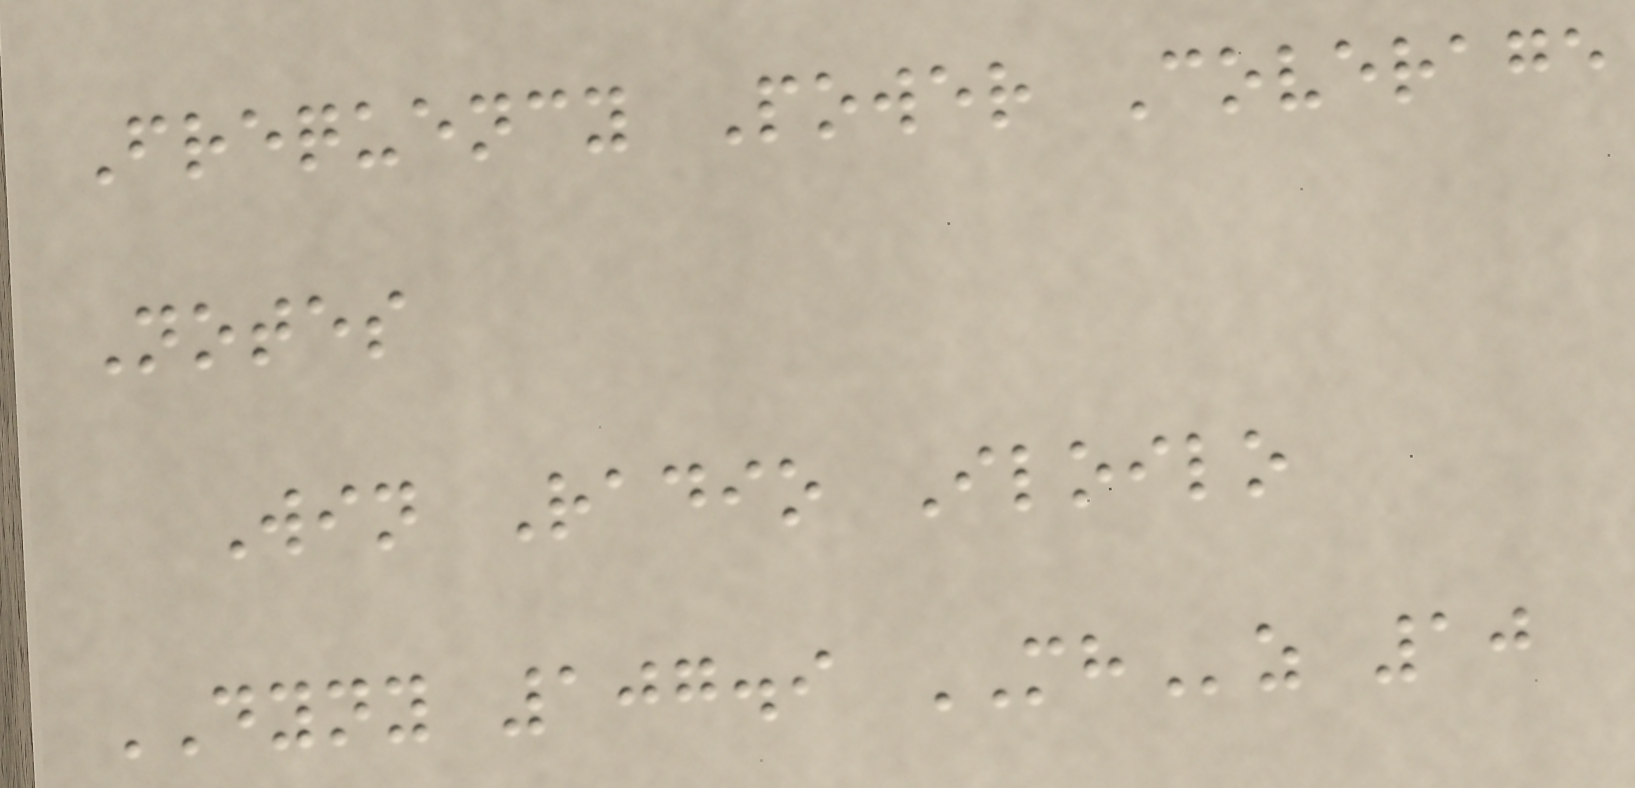Frequency Power Coverage
Notes
Win Radio Iloilo
DYNY 107.9 MHz 10
